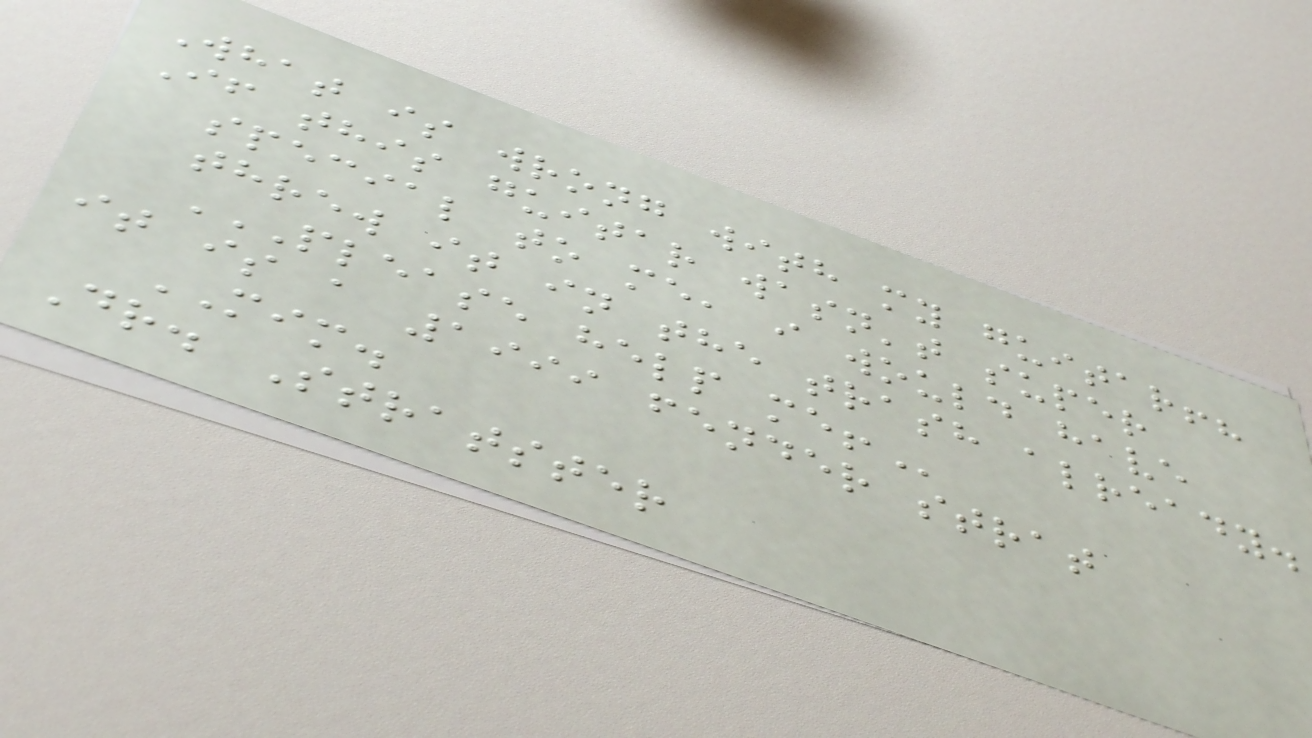What is wrong with my guitar!?
If this guitar wasn't super
special to me, i would have
threw it in the trash already.
PLEASE HELP ME!
it is a 1999 fender strat
MIM.
Dr. Stratster
